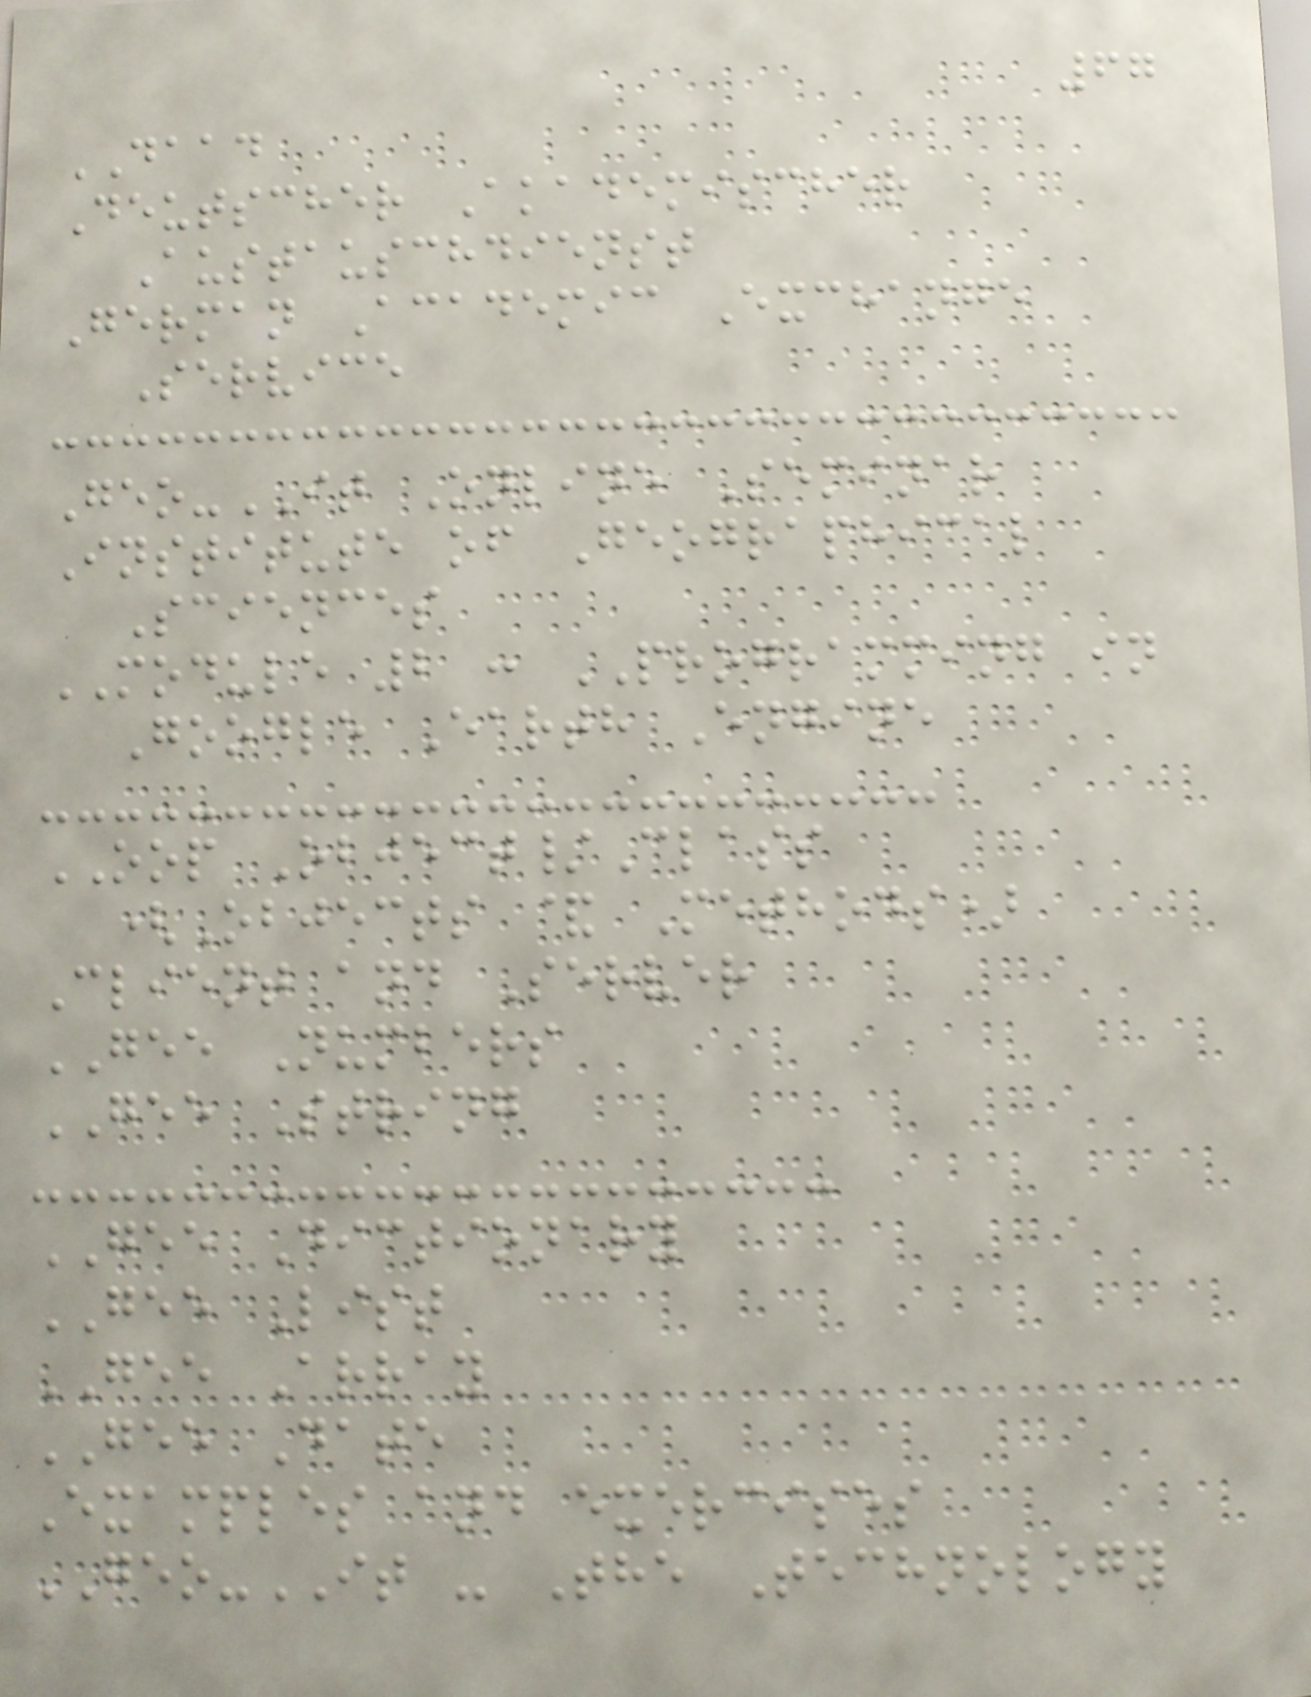67
DAAD
Deutscher Akademischer
Austauschdienst
German Academic Exchange
Service
Geo-IT Online Seminar
Institute of Geographical
Sciences
MODULE 2 : PROGRAMMING in
Google Earth Engine
OOP Object/Class
(Objects & Methods)
Client and Server
GEE Numbers
GEE String
GEE Dictionary
GEE List
GEE Array
GEE Date
Examples and exercises
GEO-IT - The Technology
